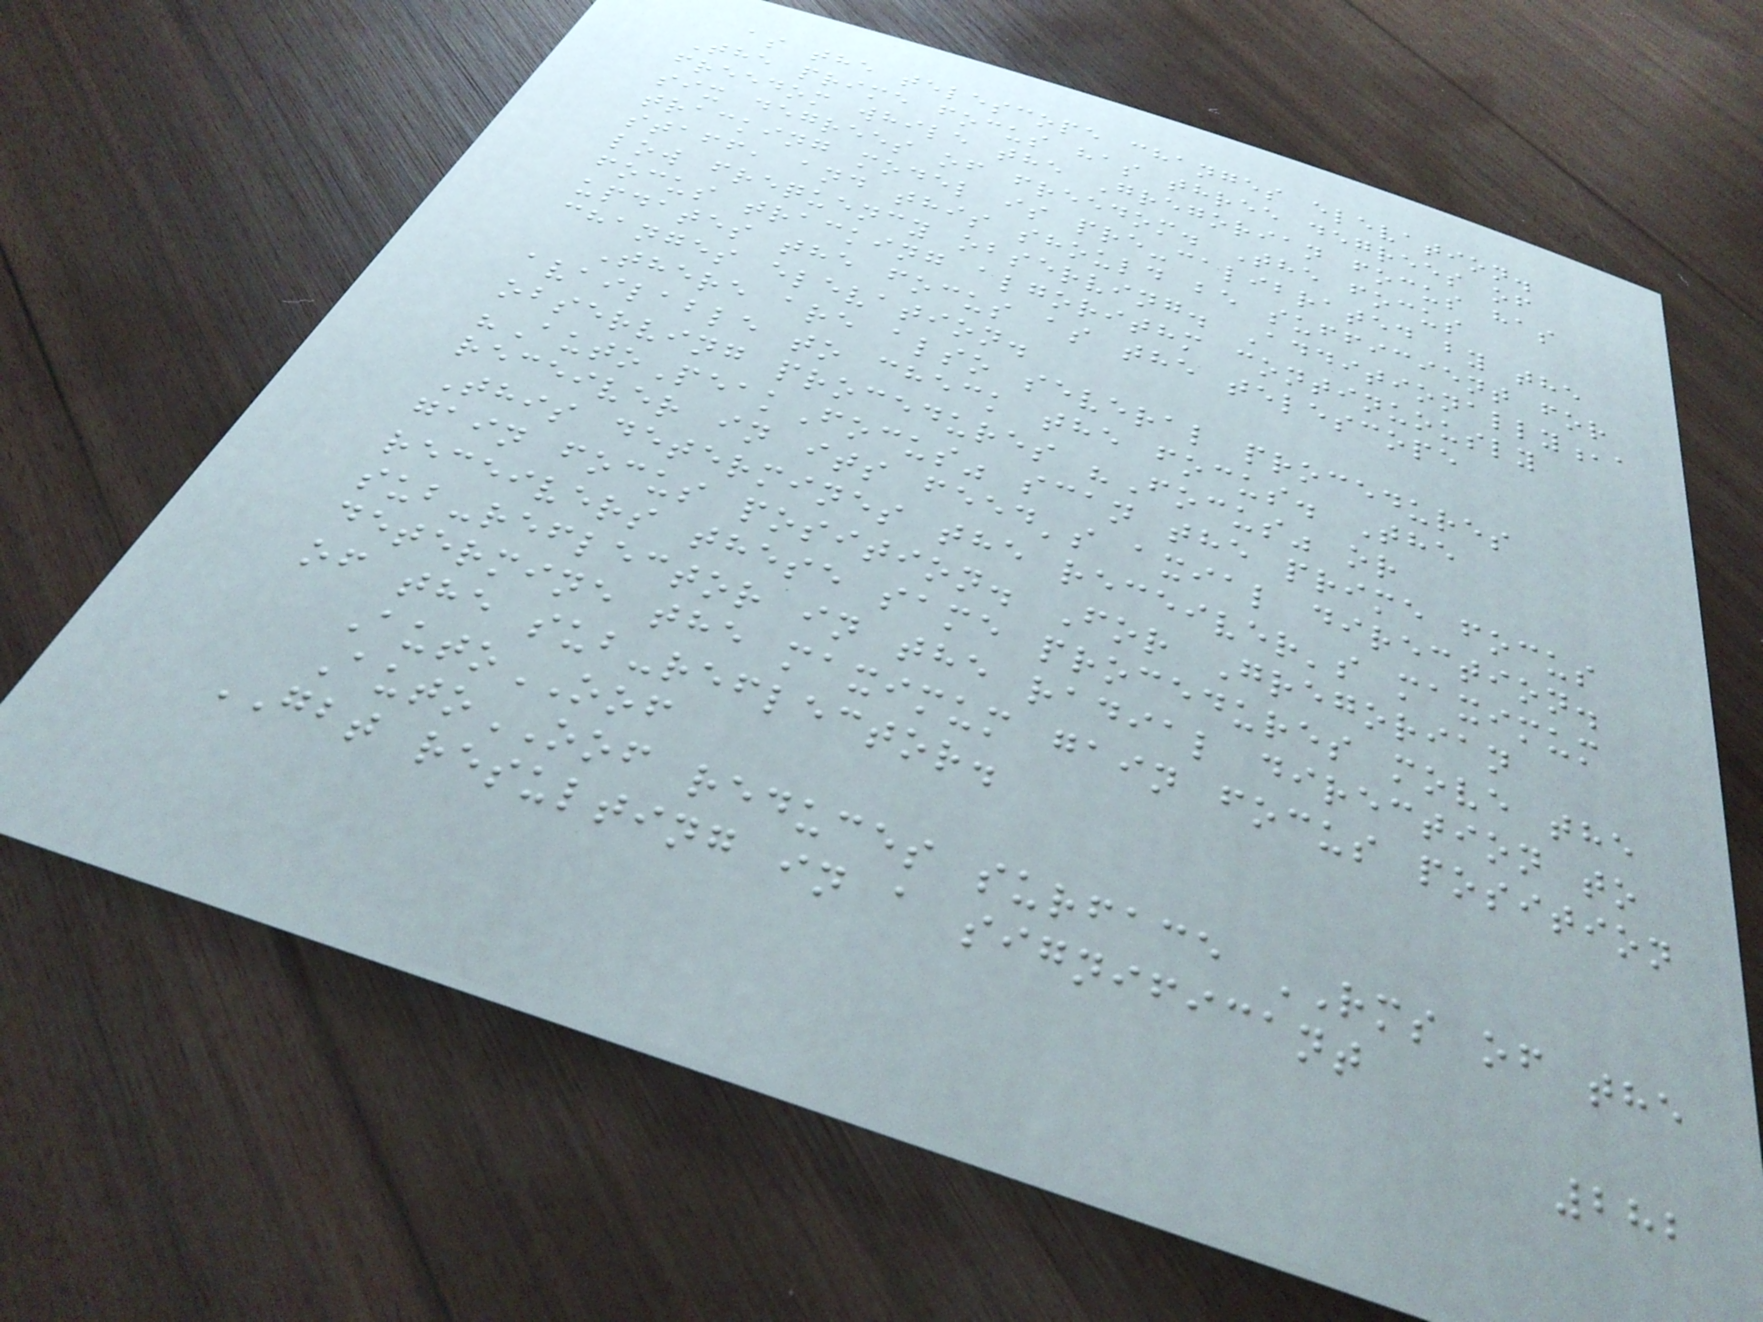as the telescope changes elevation.
The prime focus has three degrees of
freedom while the Gregorian focus has
six degrees of freedom. The focus
tracking model is pre-calibrated by the
staff, and this should be sufficient for
low frequency observing. Additionally,a
focus tracking algorithm continuously
updates the focus as the telescope
changes elevation.
There are also several procedures
available to check the focus. The
observing procedures "Focus" or
"AutoPeakFocus" scan the prime focus
receiver in its feed's axial direction.
This determines the receiver's maximum
gain focus position. For Gregorian
receivers these same procedures move the
sub-reflector in the radial direction to
determine the maximum gain focus position
of the sub-reflector.
AutoOOF
AutoOOF reduces surface RMS of the
GBT resulting in a significant
282
